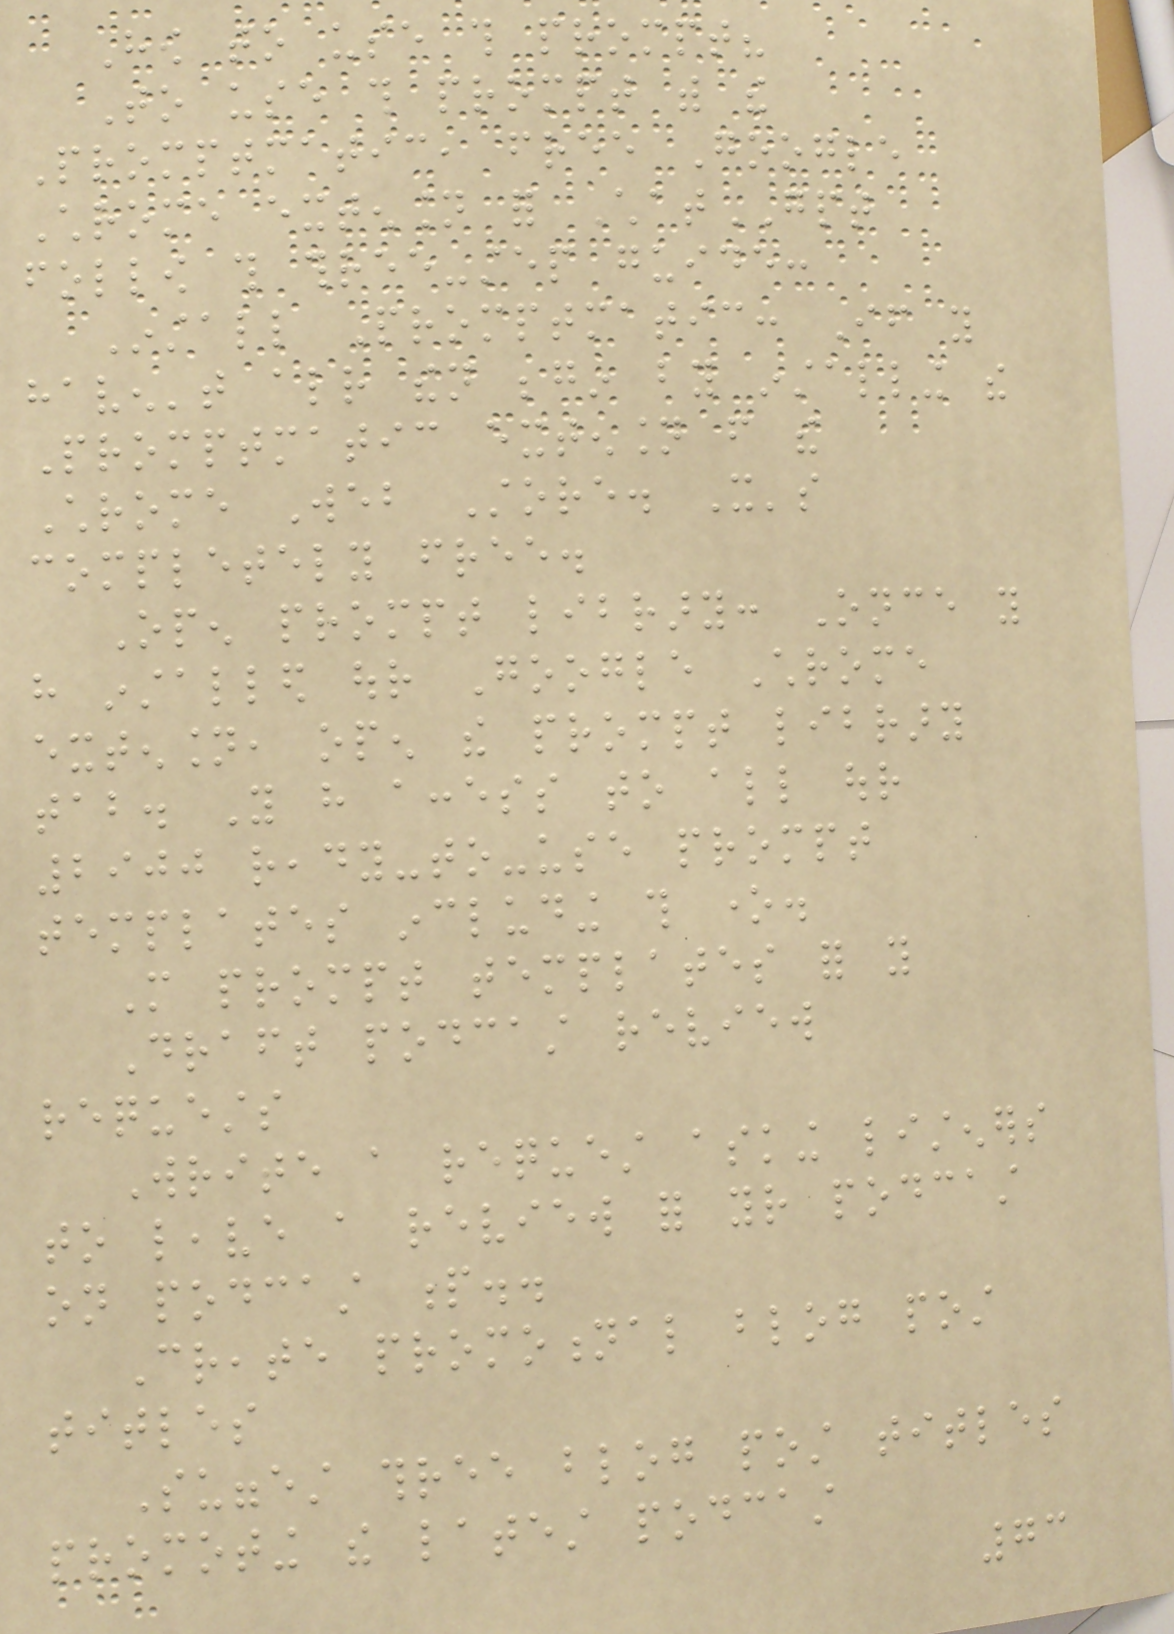How to use this prompt?
To use this prompt with the
Promptmatic, free Google
Chrome extension for ChatGPT
follow this three-step guide:
Install Promptmatic: If you
haven't already then begin by installing the
Promptmatic extension from the
Chrome Web Store. It's
completely free.
Open prompt library: Once you
have installed our Google Chrome
extension, open the prompt library
tab. You have access to all our
2900 ready-to-use prompt
templates including this one.
More prompt templates for you
Draft podcast review
requests
Write a request asking listeners
to leave a review for your podcast
on podcast p..
Create promotional blog post
titles
Suggest three blog post titles
promoting the latest podcast
73
